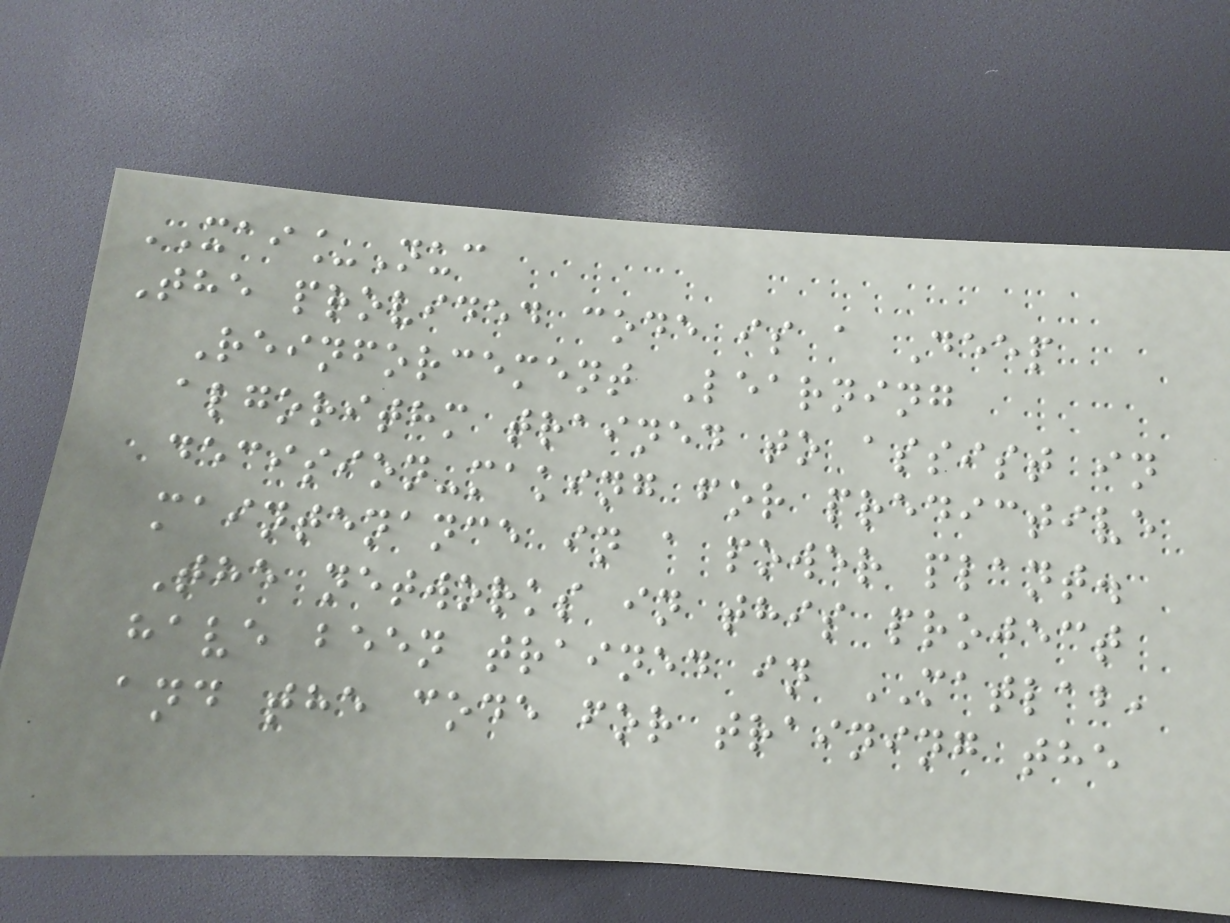XAI_Nuc
The provided code is a Deep
Reinforcement Learning
algorithm trained to assist in
decision-making for predictive
maintenance in a power plant.
The networks in this project
have been trained in MATLAB,
and the code for training the
